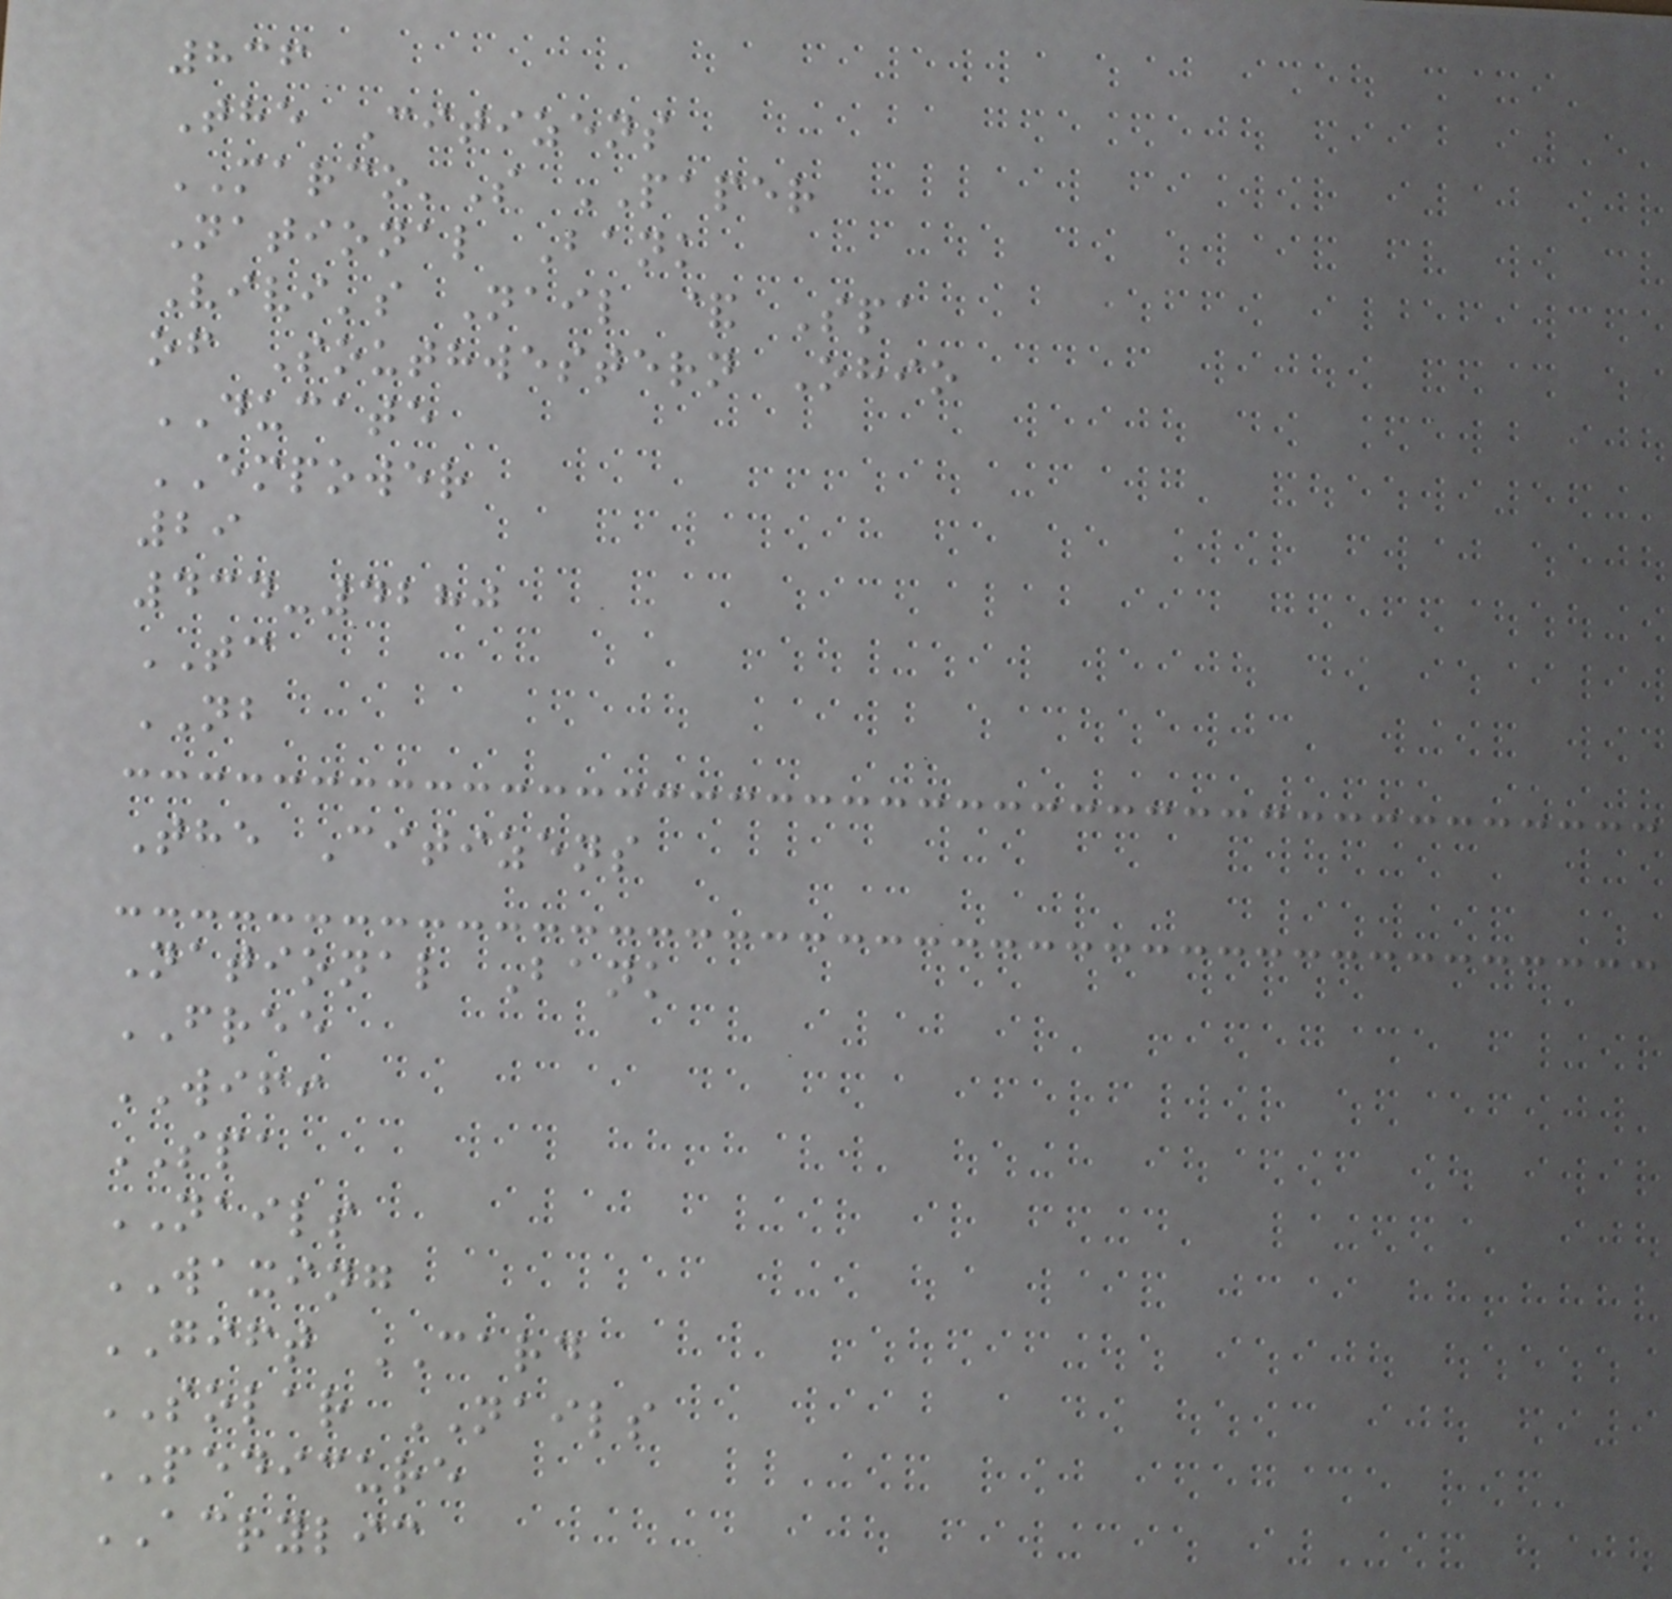836
The Citizens
MARCO'S PAPER
National Bank
Vivi's Nail & Spa
of Southwestern Ohio
DUCATE
EMPOWER
29
434-4280
TC
NB
The Citizens
National Bank
FREE
WIFI
SPA
NAILS
WAXING
GIFT CARD
SOLAR NAILS
PEDICURE
ACRYLIC
